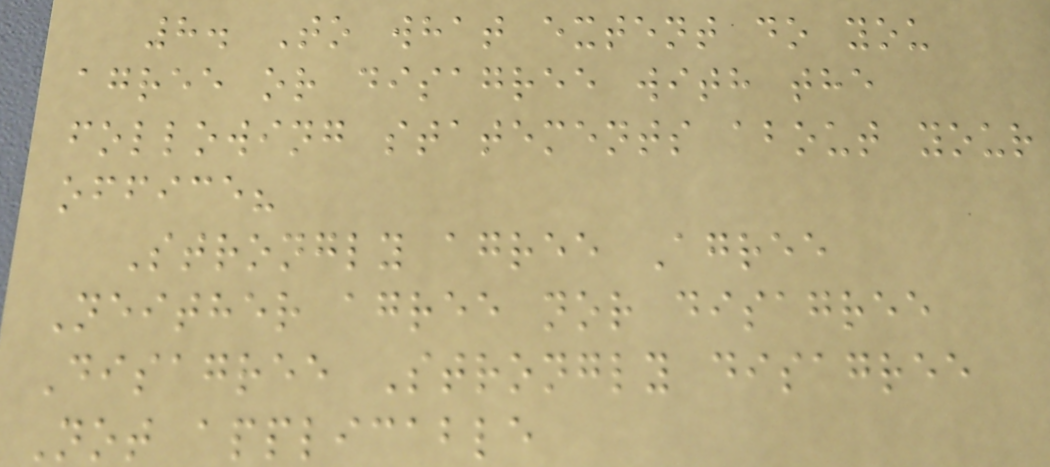8. To what extent do you
agree or disagree with the
following statements about your
office?
Strongly agree Agree
Neither agree nor disagree
Disagree Strongly disagree
Not applicable
